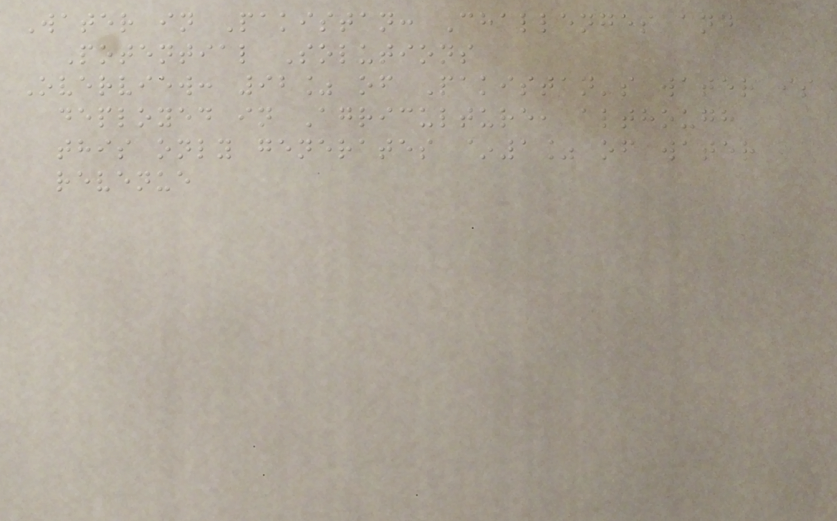Water in Pakistan: Challenges and
Potential Solutions
Overview: 92% of Pakistan's water is
deployed in Agriculture, although
this only generates ~1% of water
revenue
